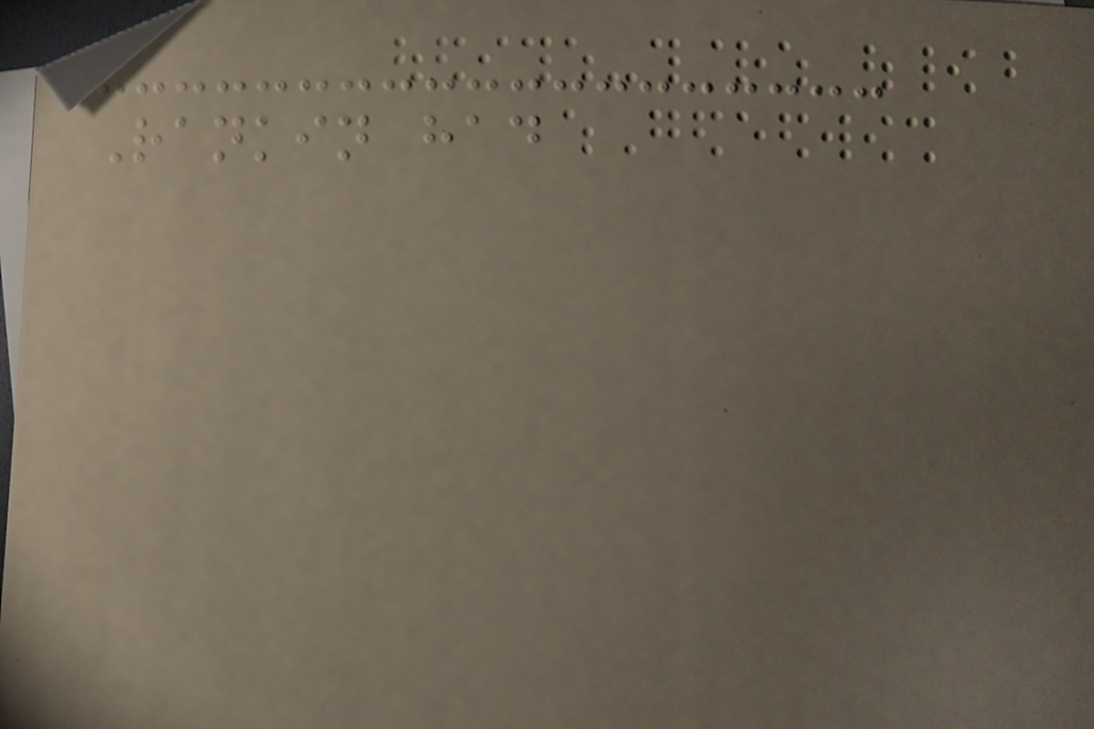Rankin had
